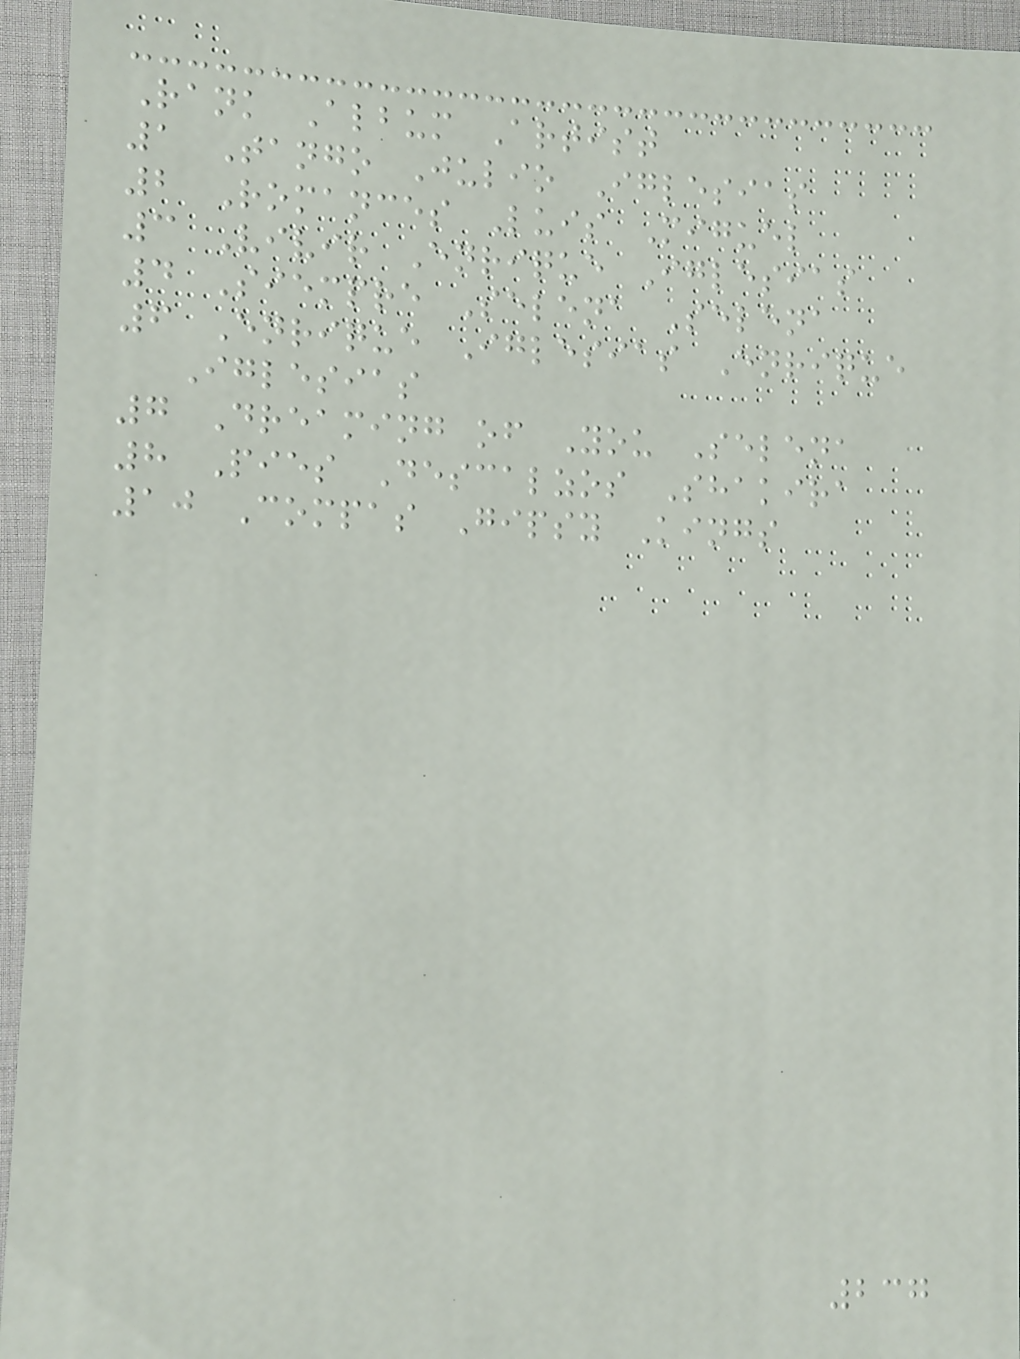Rank Album Artist
1 Tango Julio Iglesias
2 Romances Luis Miguel
3 Vivir Enrique Iglesias
4 Siempre Selena Selena
6 Enrique Iglesias Enrique
Iglesias
7 Dreaming of You Selena
8 Pies Descalzos Shakira
10 Compas Gipsy Kings
237
